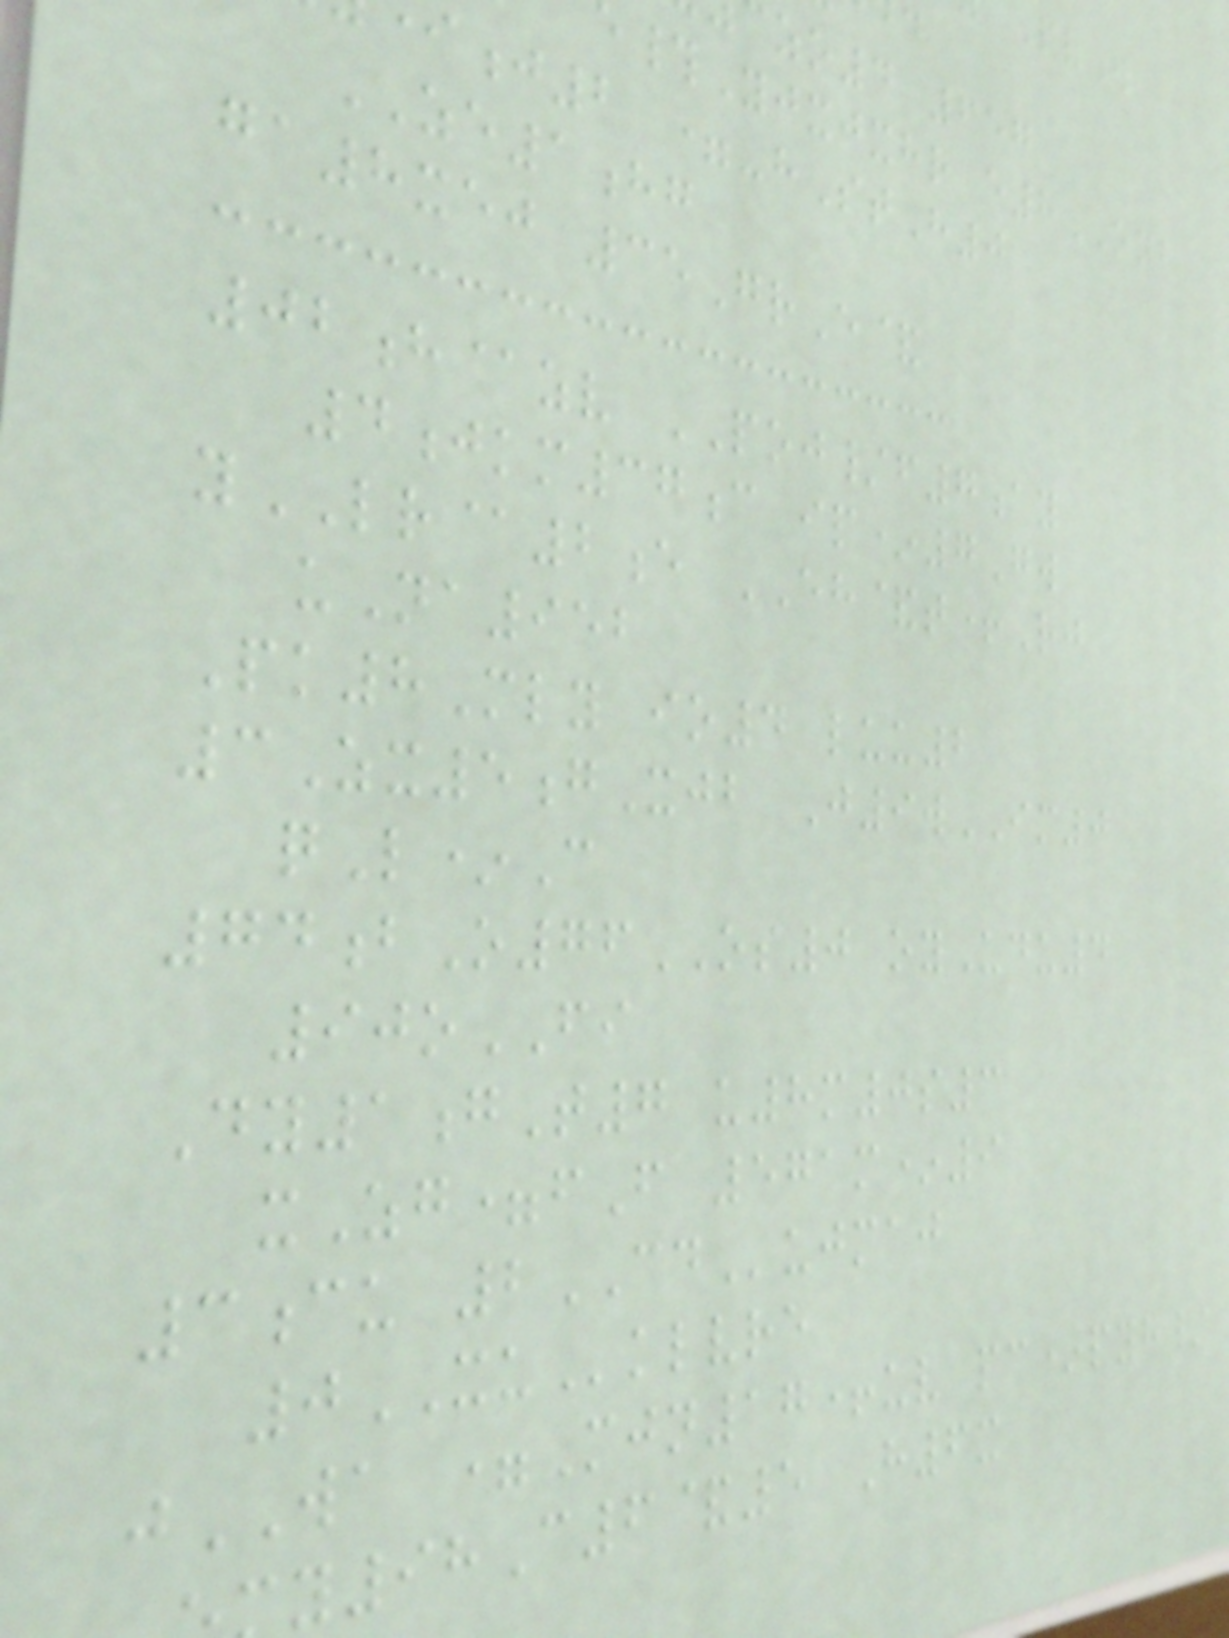zo4 657
e#Yjxjxhr e8ONB
j2 =-hStH0
ZE1hg
ga8xej 35GrE&
02h@zv POJ/f7ay
4jkm37c ip*7Gw
yLR@2e EH&t+Rj
uNa952
Pk8Mly io4 luu2
3Zx5gXjb J9wIM0
qL*C
74bO76OS0 oyUdu4
90oFI
Dy1gT7 u8m0s3
xZg=fF 571m*9
3cu 2CDujmaj
0XUklvre
jWA =Mjn17+uv pc*pyh/
y98C6&5 H6x
